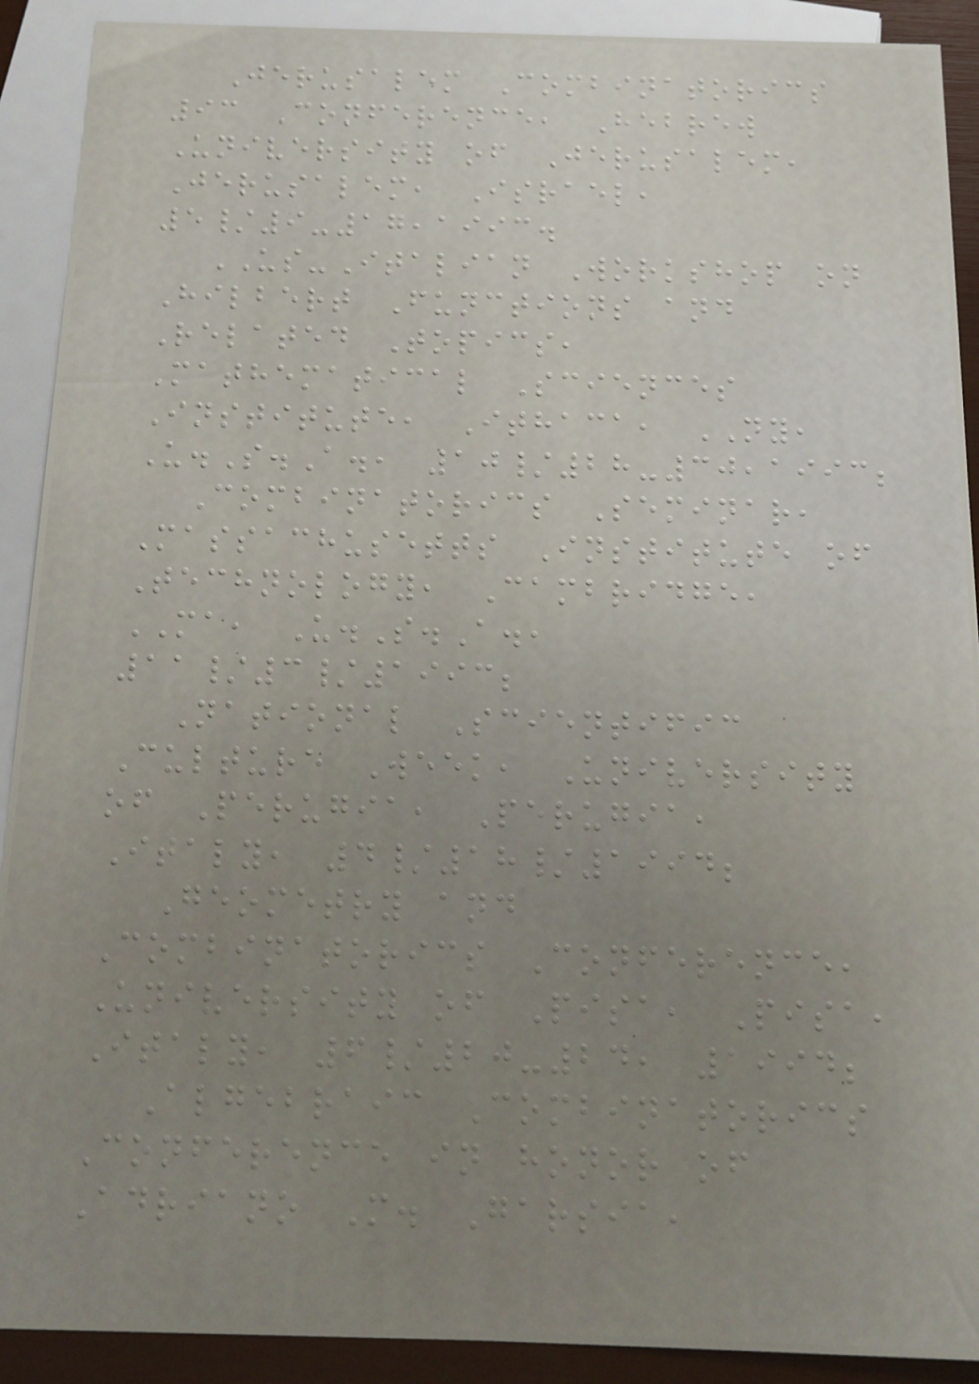Jerusalem Combinatorics
93 Conference, Hebrew
University of Jerusalem,
Jerusalem, Israel,
5/9-17,1993.
US-Italian Workshop on
Hilbert Functions and
Related Topics,
Mathematical Sciences
Institute, Ithaca, NY,
U.S.A., 10/28-30,1993;
Combinatorics Seminar,
Massachusetts Institute of
Technology, Cambridge,
MA, U.S.A.,
11/3/1993;
National Scientific
Culture Week, University
of Perugia, Perugia,
Italy, 4/18/1994;
Geometry and
Combinatorics Conference,
University of Pisa, Pisa,
Italy, 6/20-24, 1994;
Algebraic Combinatorics
Conference in honor of
Adriano M. Garsia,
